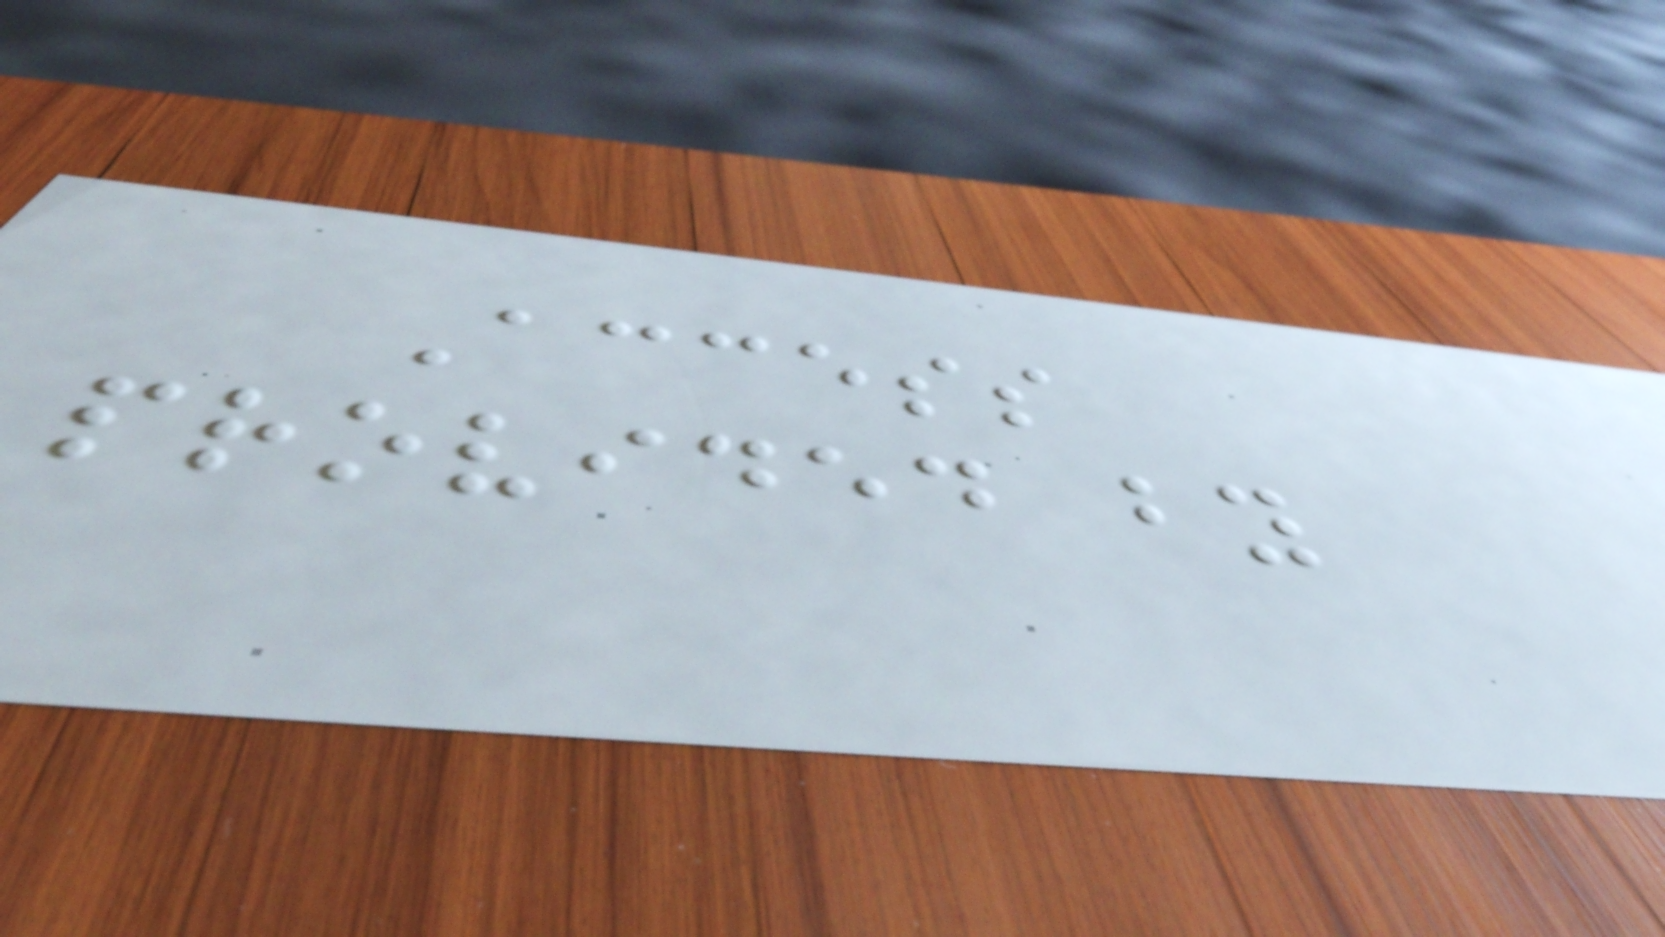Access
provided by
